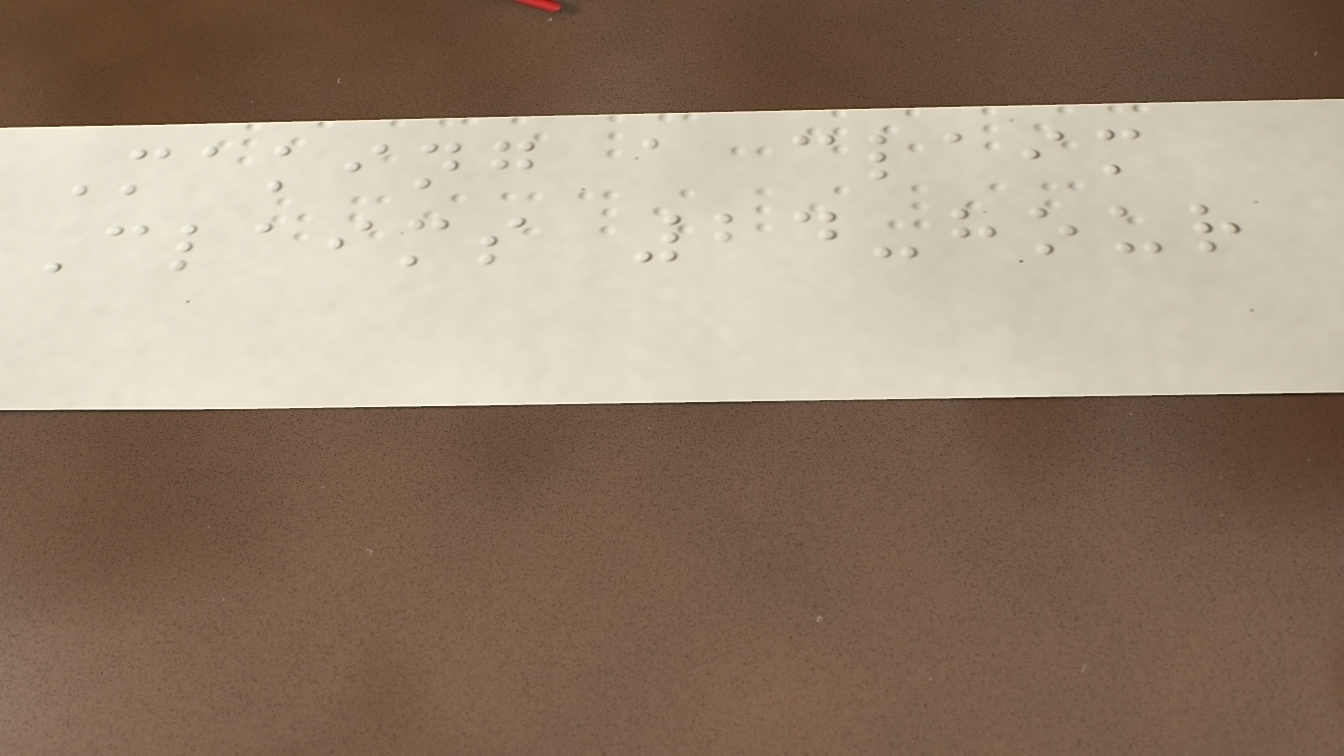Making a claim
Claims 24-hour
